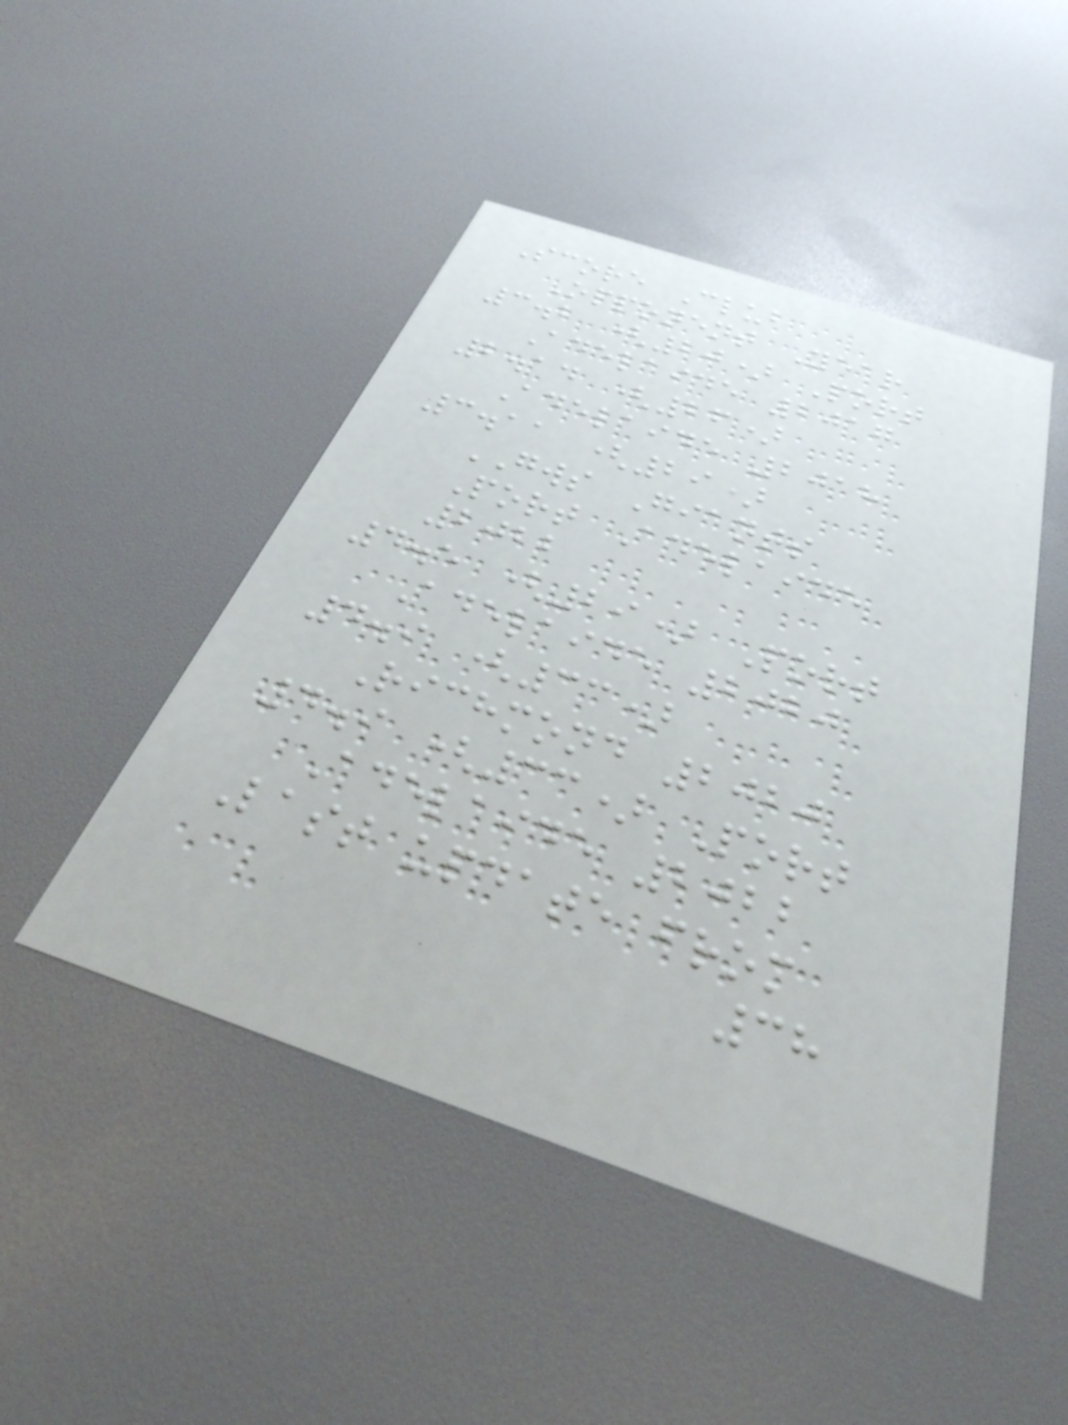Score Club
Opponent Year
3.2 (20) Port
Adelaide 2017
2.14 (26)
Adelaide 2018
3.11 (29)
GWS Giants
Port Adelaide
2022
4.5 (29) Port
Adelaide 2020
4.9 (33)
Richmond 2020
4.9 (33) Port
Adelaide 2022
Last update from
38
